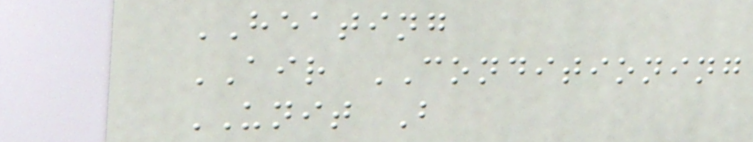HEATING
AIR CONDITIONING
UNIT B
